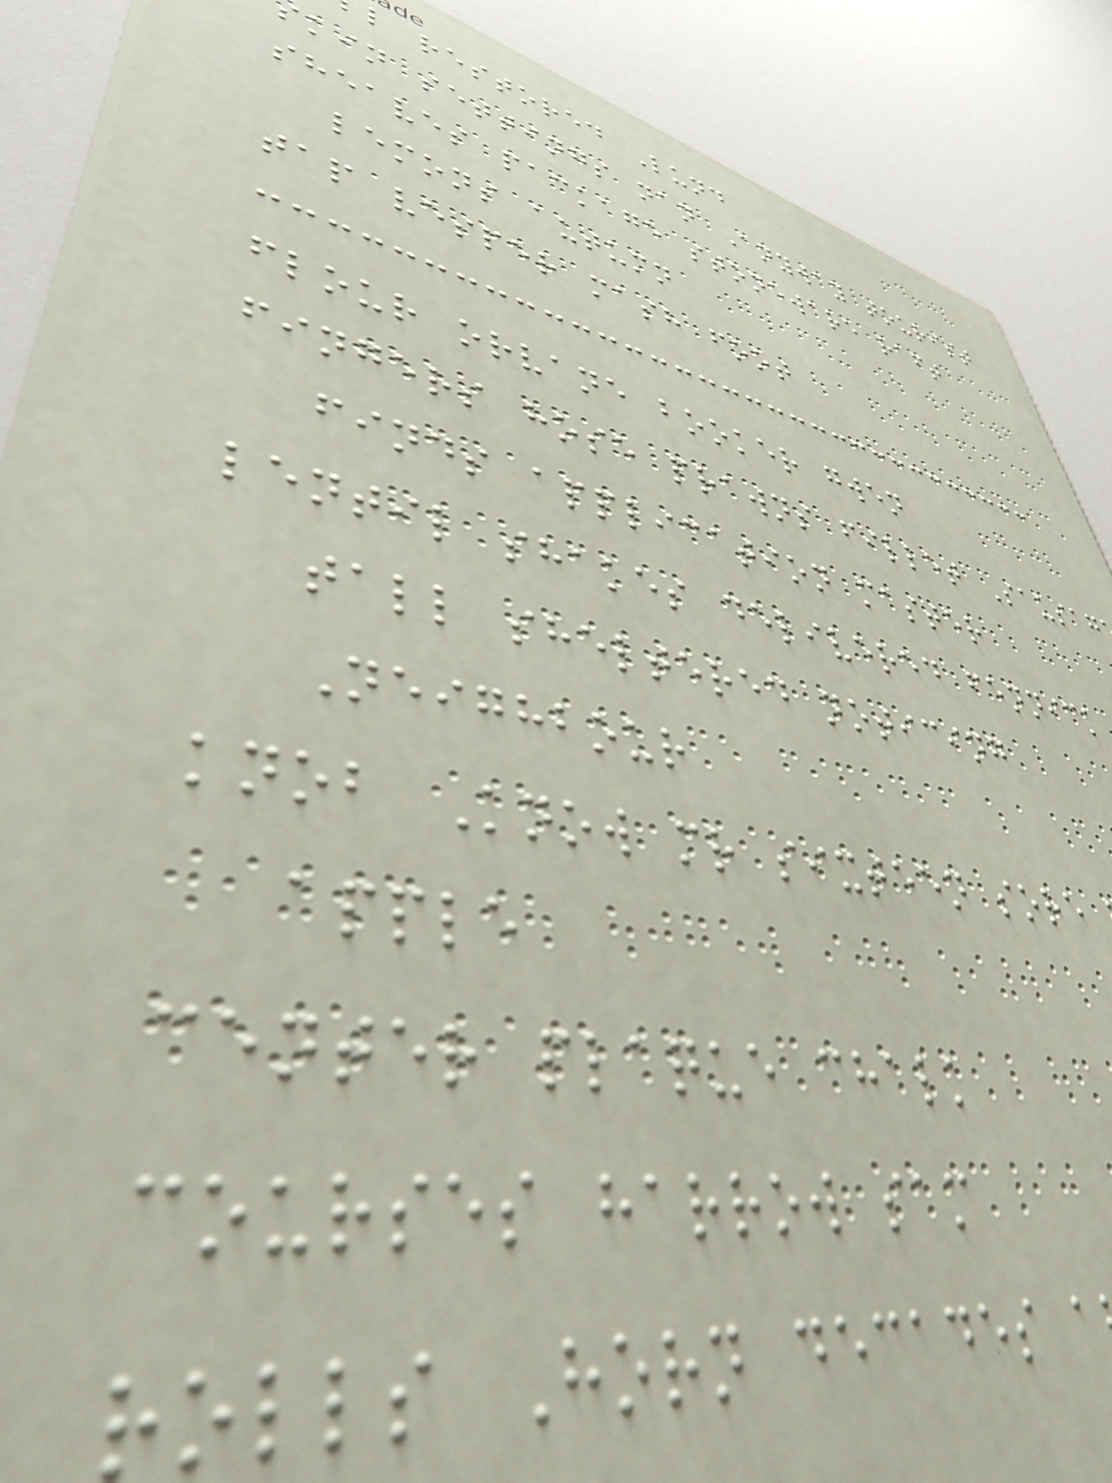l restored Lund
kin settings nan Anyway tourist
sheaves package stoneware raft
lemons autumn
tap vesper mash foot
flour orvane booker gwen
fingers hose prawns fillet Sausag
finds application master
lentil shakes delivered fennick
tall sheltered noticing
Neighbour
knob Know mr sixteen sore
apple
center plaque chalk
courses harrow sam
rolls Horn decades a
